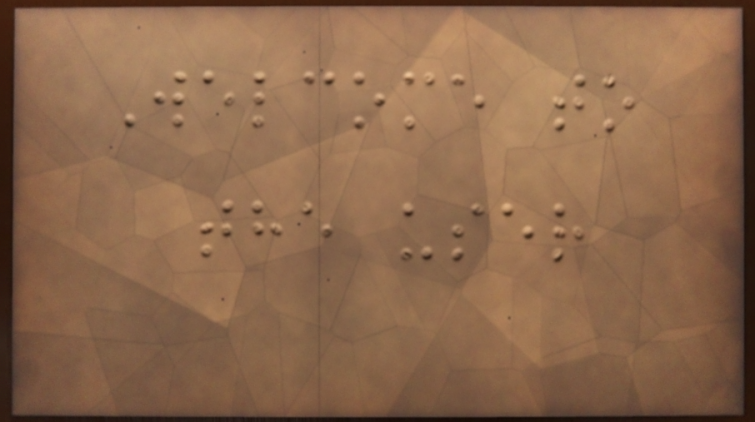Welcome to
the user
